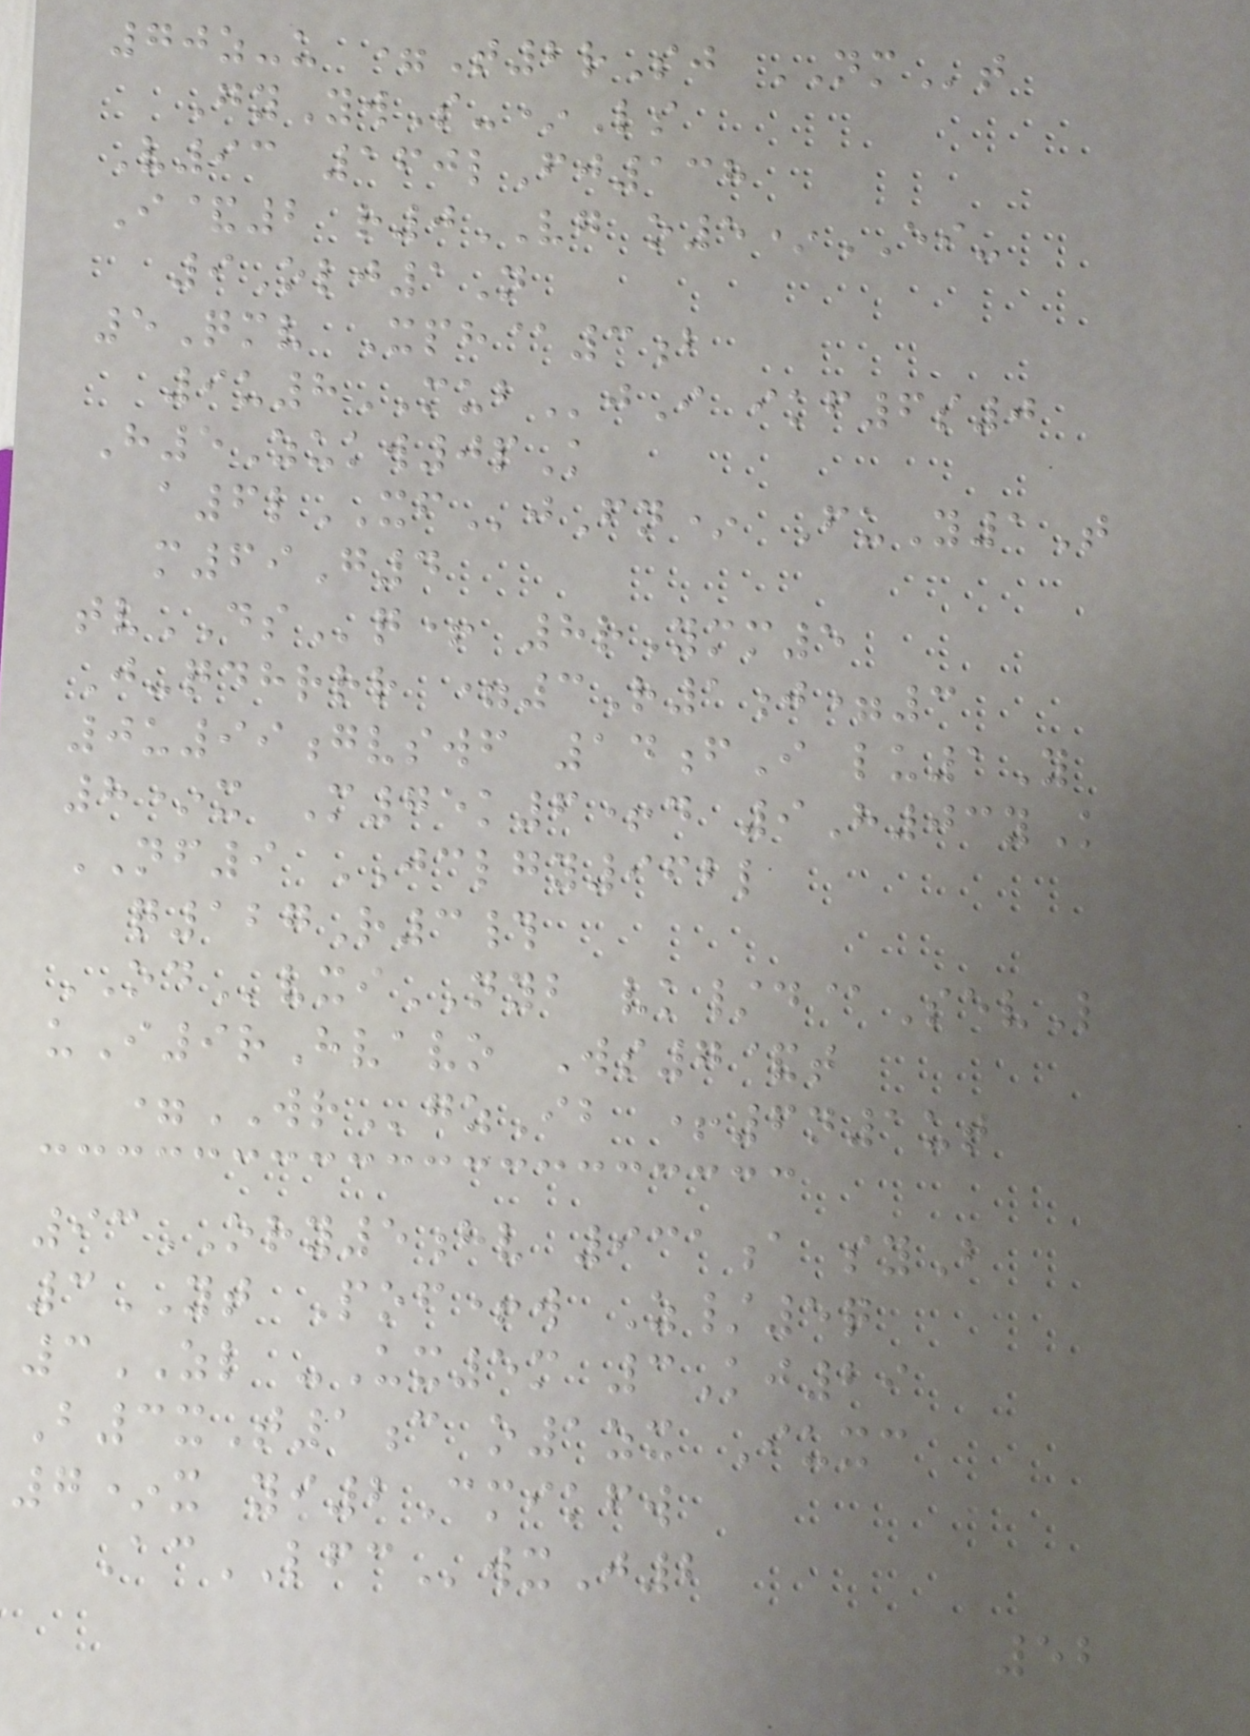70z-u =T2rSj NMt
GyYwS-*Ls
V93 160lFj138
I&2 r0VG o5*EI-
9Olj1N
5Qmv Xph@3b
9u8MUBjI ikf6s0
H5Zukw0pK
a6lXFjFn* FuY1T
m69G4
tvDSq+ 8rYmm5
J-qdhrrr =3R1j=3
0u99gvswf 14fI lu1Y
8*x M75k6+d 9H03yK
NF9 JCLGY962l
q127R3#
ODvxiNYB vk/d@SevL
uI9rHvavo Ws7&t
=WRgzIb +6n1ut
93ORY5hv 931a syB
3YT Pof+w Z/5q
3ZL -Ux5m 3Kj29
B3xT1c o1zx Iuxc
7*x yi2Cmikfw
AcLFCwxJ2
52
